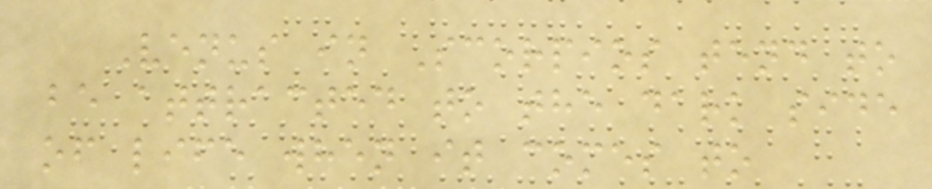Venus in Scorpios tend to
be attracted to the dark side
of life when it comes to
